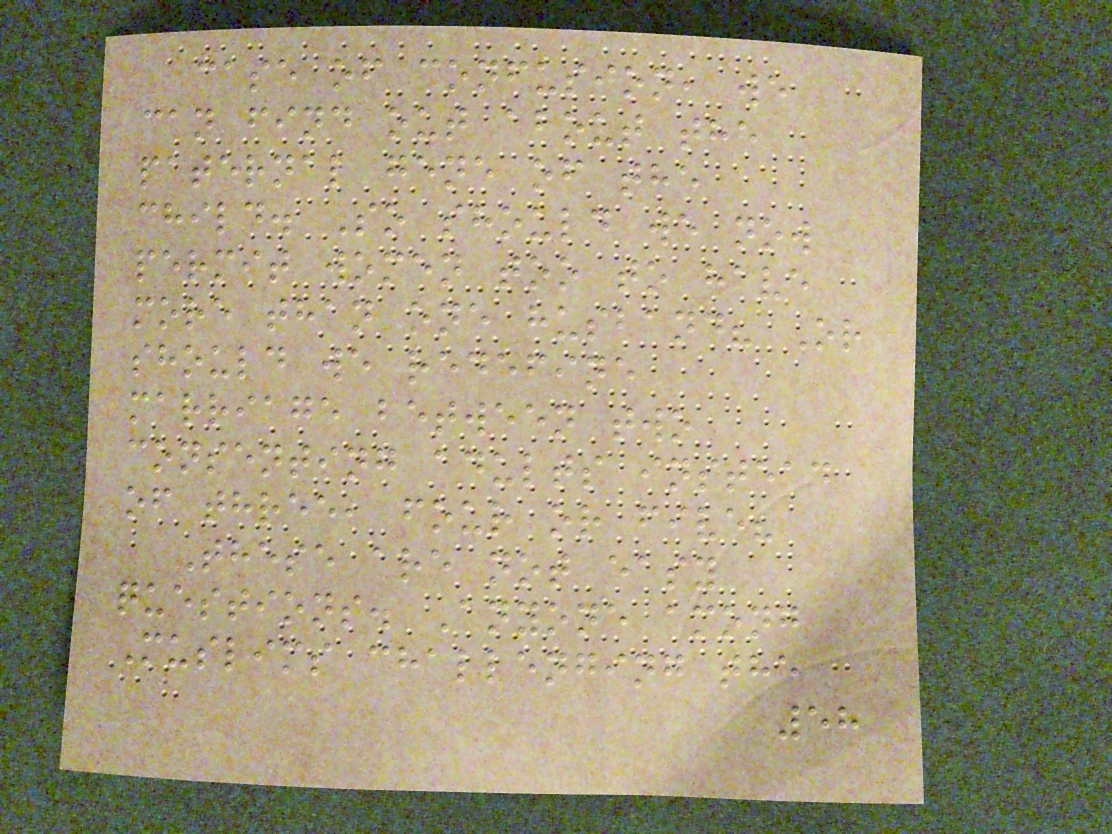case of confusion, we
can find out about the
paternal gene of the
child. So should we now
permit women too to have
more than one husband? Or
should we redefine
marriage between two
consenting adults instead
of three, four or five?
These are not easy
questions. Anyone among
Muslims challenging the
58
